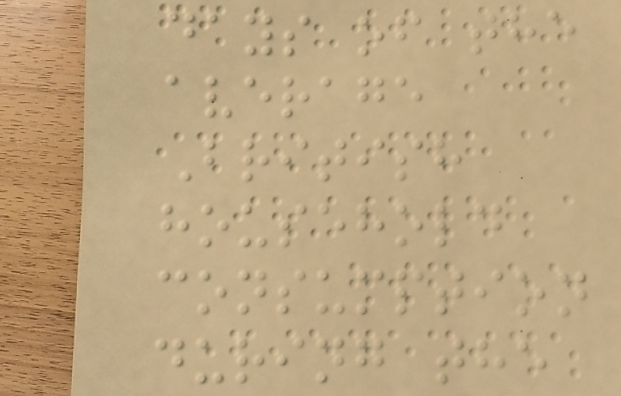days of the
average
British
household
consumption
during the
